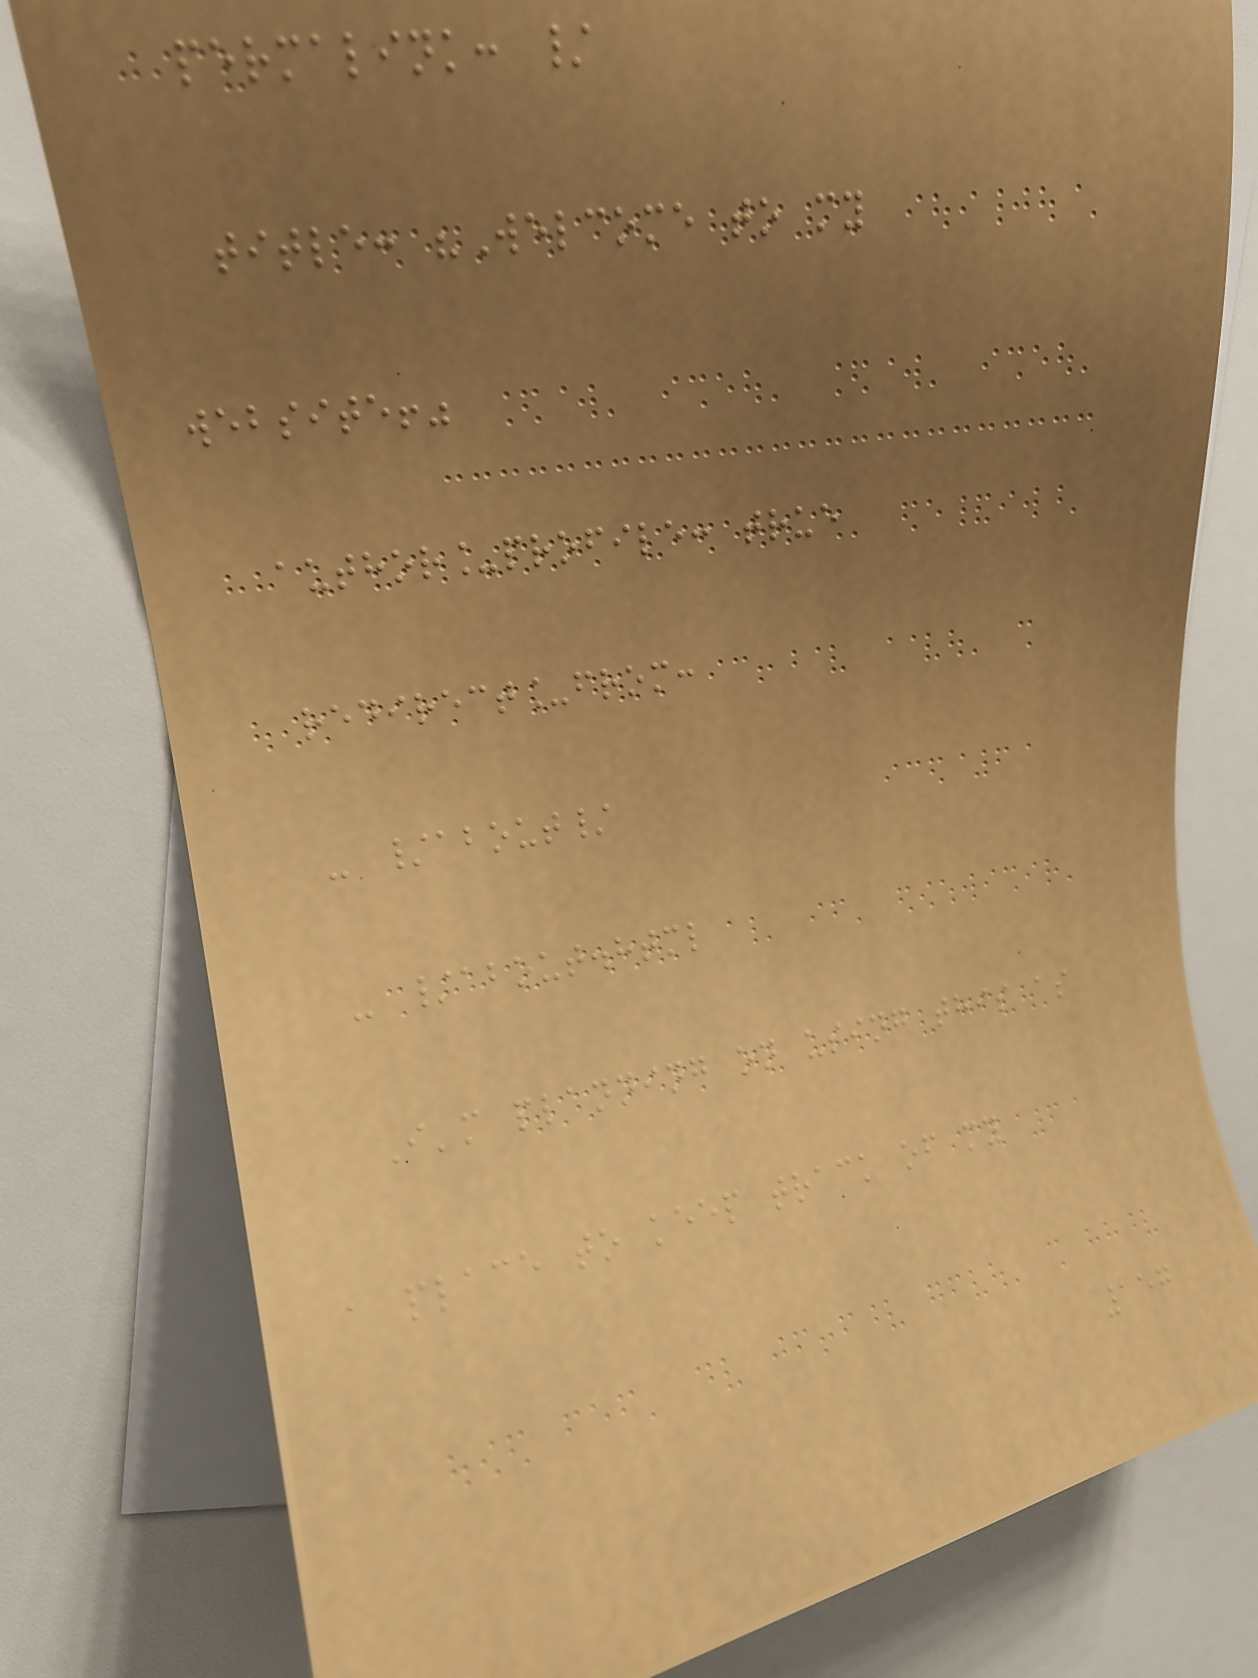permalink: /
title: "Welcome to my
website!"
author_profile: true
redirect_from:
- /about/
- /about.html
I'm planning on using this as
a place to keep track of my
157
